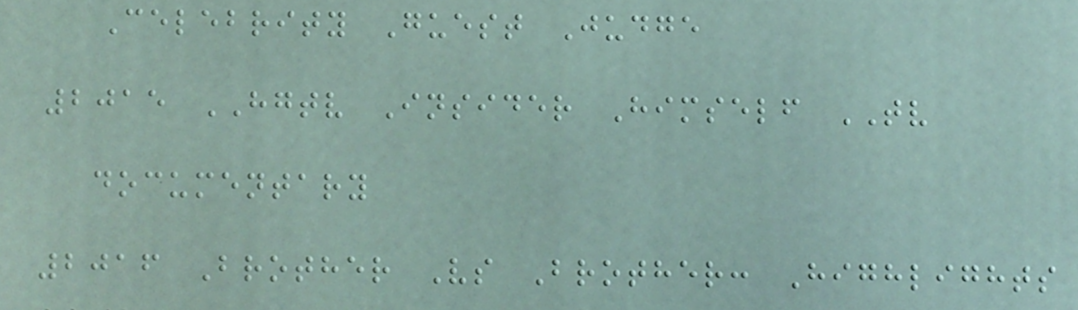Celebrity Guest Judge
2015 HGTV Insider Himself TV
documentary
2016 Brother Vs Brother: Highlights
